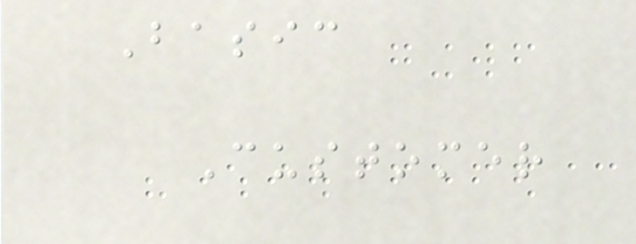Basic
Customer
